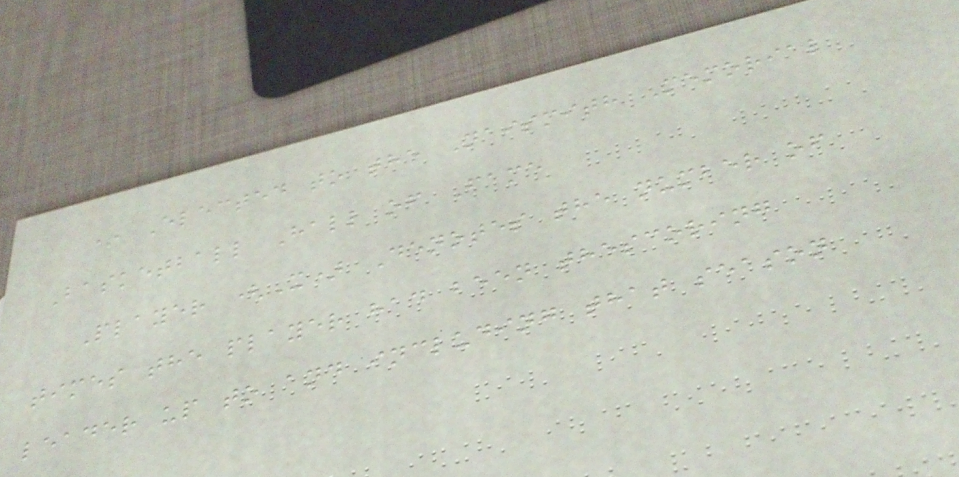* Elected to the Naismith Memorial
Basketball Hall of Fame
Player (X) Denotes the number of
times the player had been thescoring
leader up to and including that season
